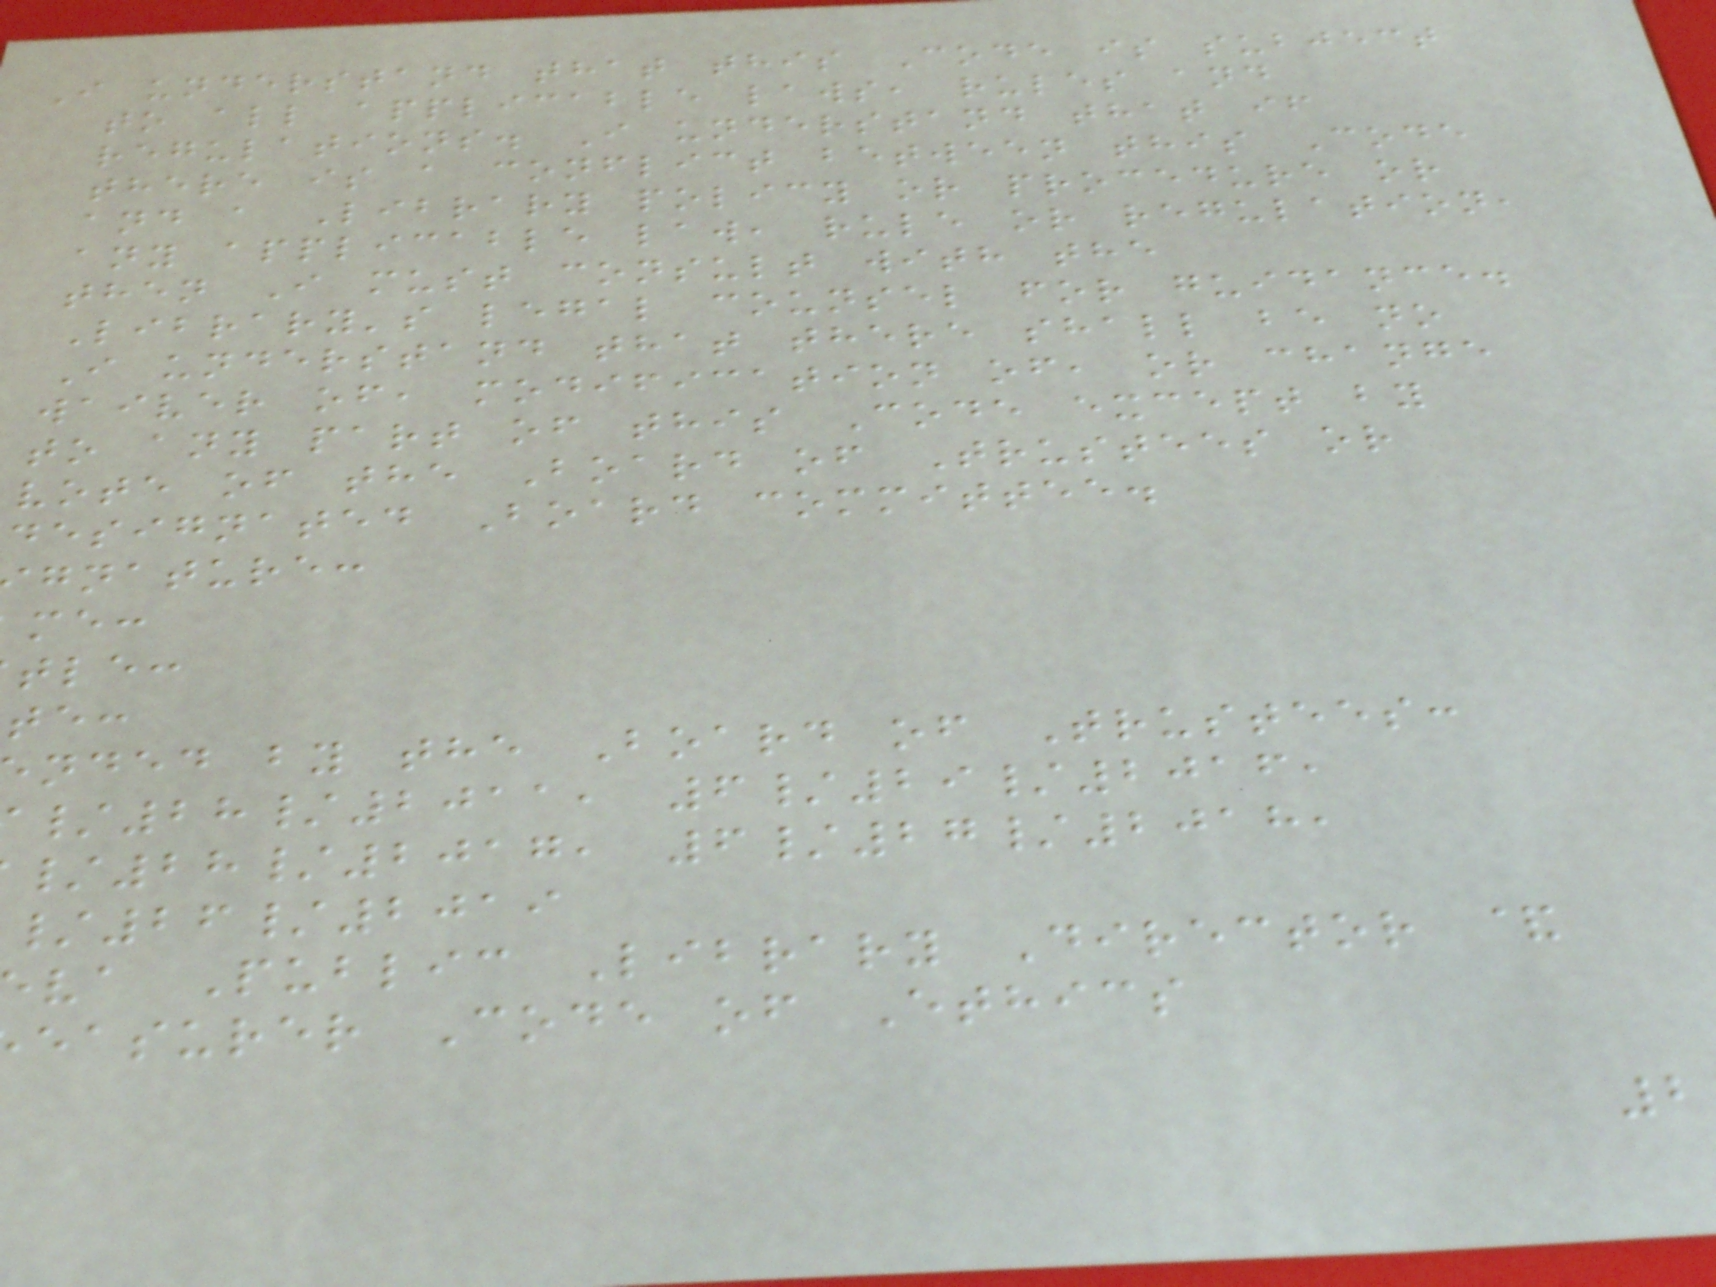I understand that this Code is subject
to all applicable laws, rules and
regulations. I understand that if
there is a conflict between this Code
and a Library policy or procedure or
any applicable law, rule or regulation,
then I must consult with the
Library's legal counsel for guidance.
I understand that there shall be no
waiver of, modification of, or change
to any part of this Code except by
vote of the Board of Trustees or
designated Board committee.
gnature:
tle:
nded by the Board of Trustees:
/28/2011, 6/29/2016,
/28/2017, 6/27/2018,
/26/2019
va Public Library Director &
easurer Code of Ethics
